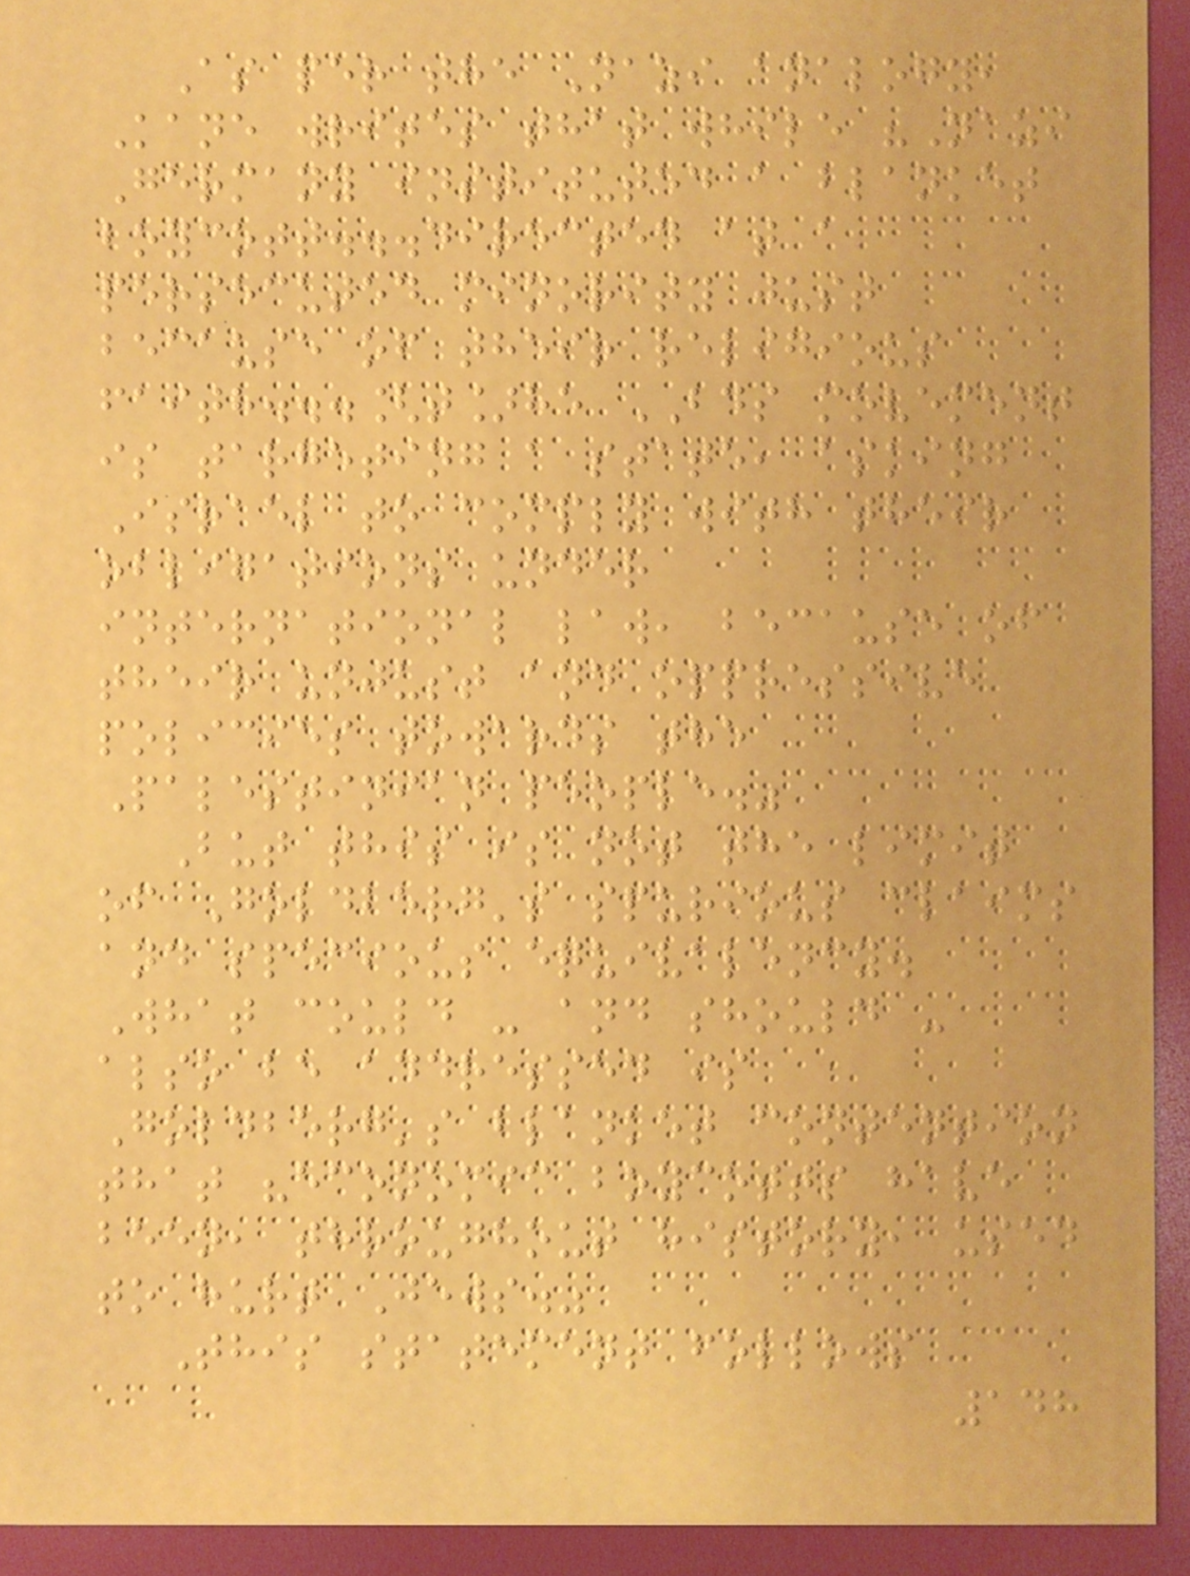As per the Nazi analogy,
Kane writes that while "Nazi
Germany instituted a blanket
boycott...directed at a
persecuted minority just
because of their religious
faith...[t]he BDS movement
is targeting a state, asking
Israel to comply with their
obligations under
international law, because of
their unjust and oppressive
policies towards the
Palestinian people."
But this is not the limit
of Goldberg's spurious claims
and specious equivalency.
What could - and should -
also be addressed is
Goldberg's blanket contention
that "economic boycotts have
been, throughout history, used
to hurt Jews."
This statement follows
148
